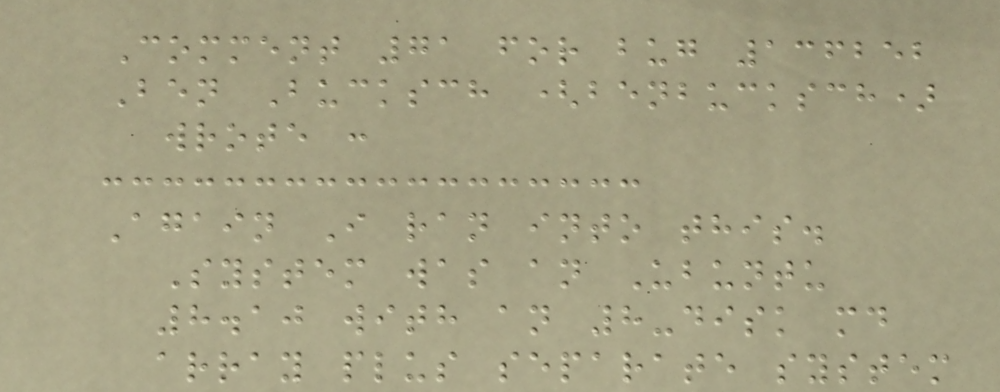Comment 71 for bug 136252
Ben Bucksch (benbucksch)
wrote :
Again I ran into this.
System was an Ubuntu
8.10 with an 8-disk md
array plus separate system
